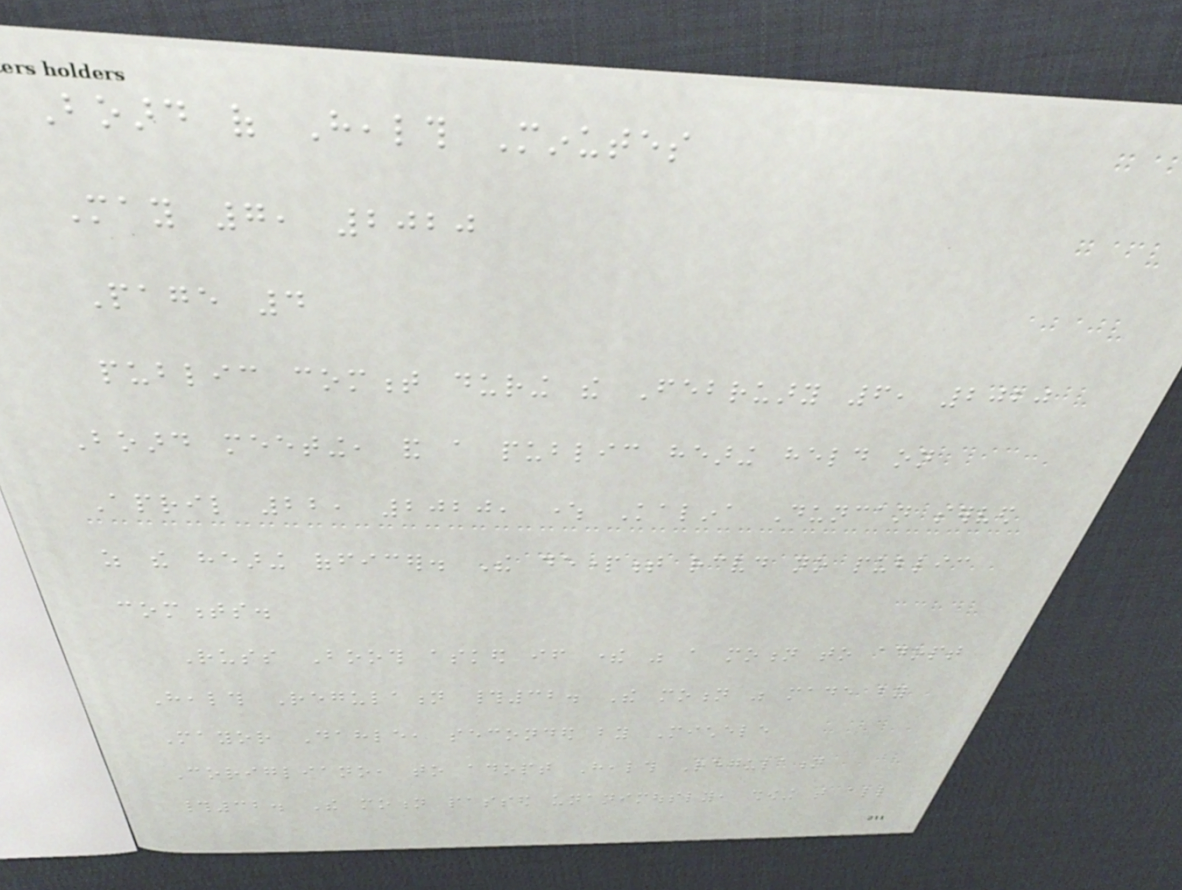Board of Health Minutes
May 7, 2020
Page 4
public comment during the February 6, 2020
Board meeting, and a public hearing held on
April 22, 2020, where Kalina Duncan served
as the hearing officer. The department received no public
comments.
Russ Booth asked if there was a motion to adopt
Health Regulation #32. The motion was made by
Mayor Dahle, seconded by Michele
Corigliano, to adopt Health Regulation
#32. The motion passed unanimously, showing that all
